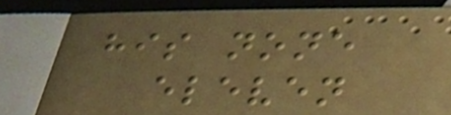his none
eleven
